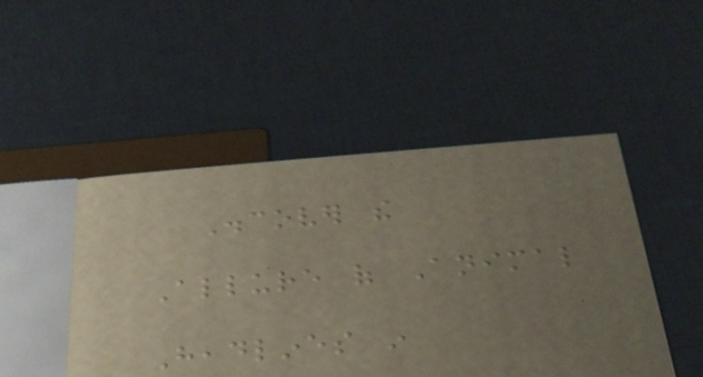Discover the
Allure of Animal
Headlines in
